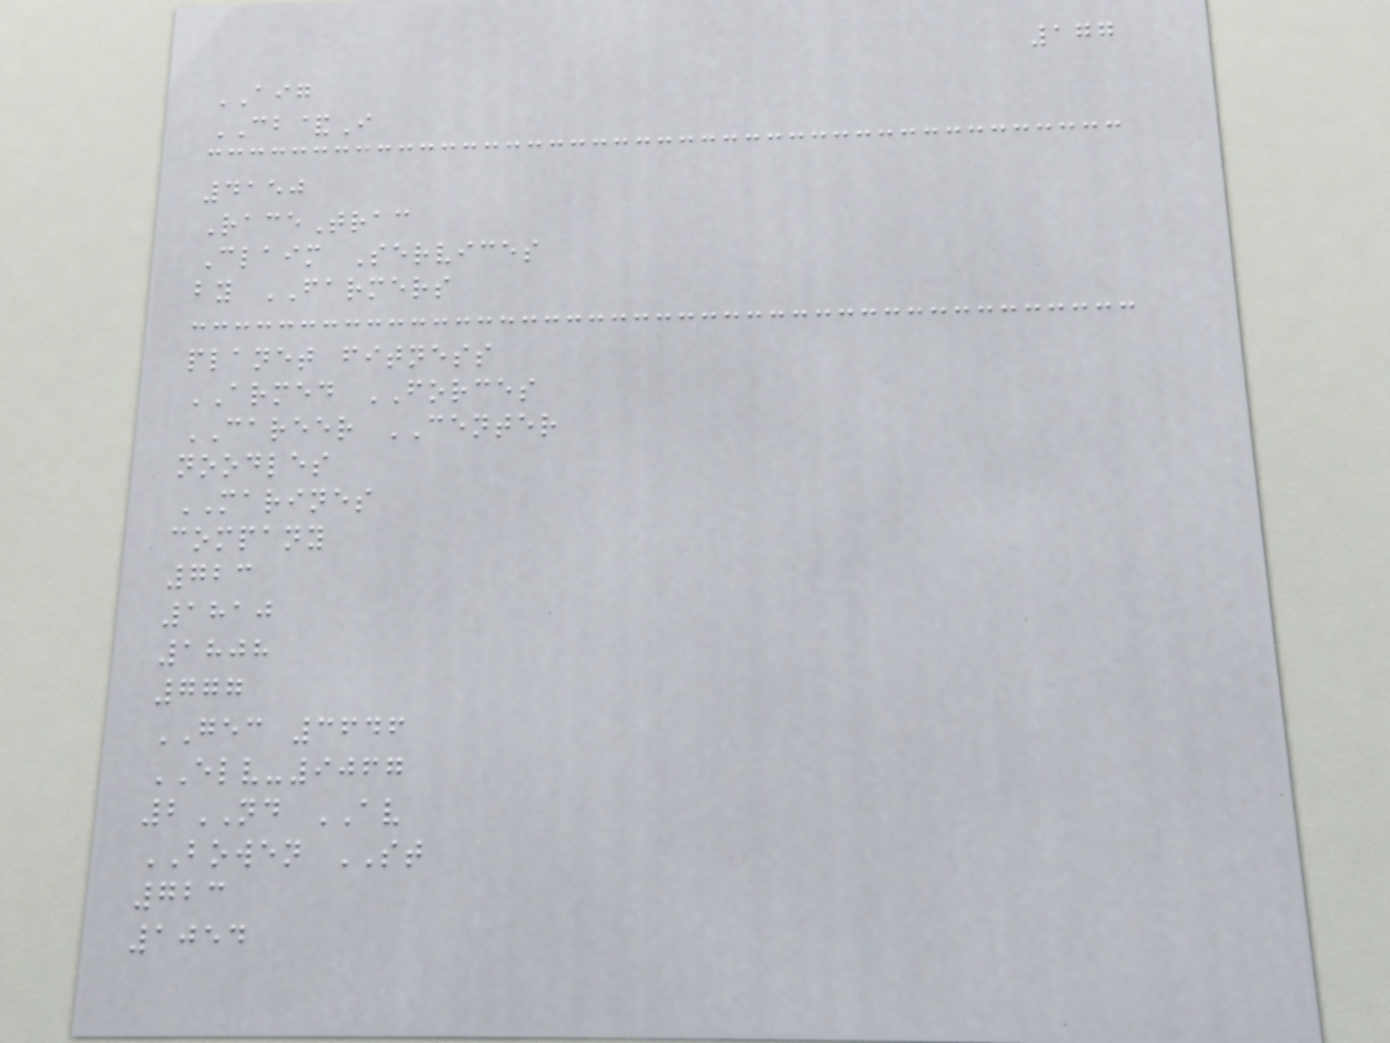177
AIG
CB&I
4150
RaceTrac
Claim Services
by FARMERS
planet fitness
ARMED FORCES
CAREER CENTER
noodles
MARINES
company
723
1810
1808
777
GEC 3646
ELV-9067
2ND AV
BOWEN ST
723
1054
